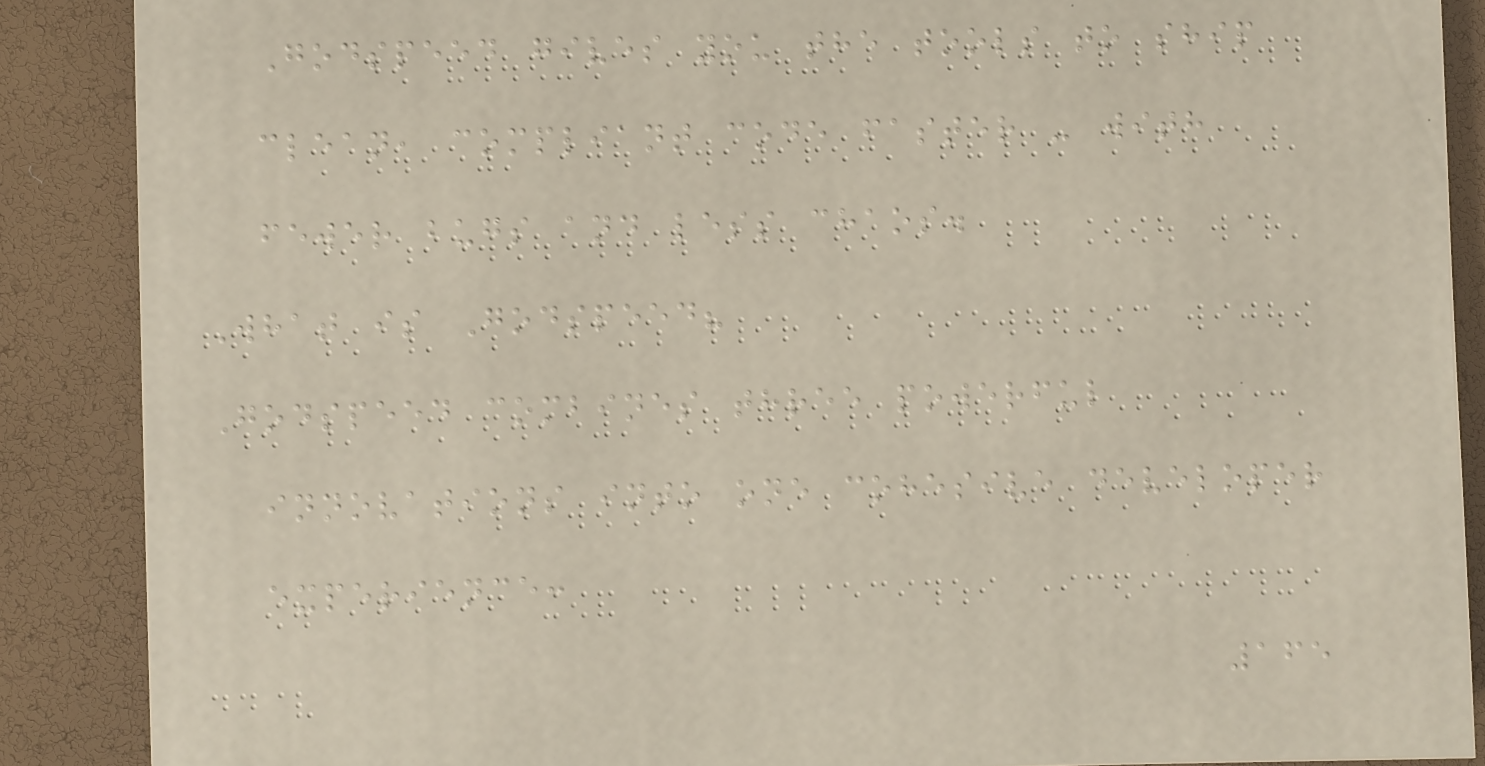Godspeed gives you the tools to ship
clean, compliant code faster - with
fewer bugs and less chaos.
What is Godspeed?
Godspeed combines three powerful
innovations into one cohesive developer
experience:
165
